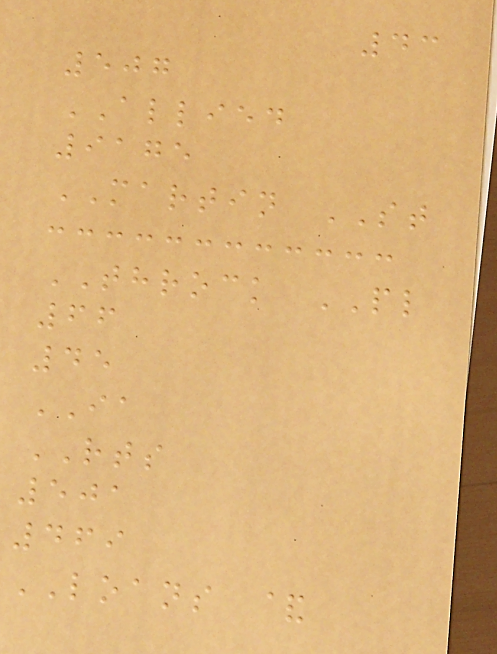43
507
ALLIED
9175
MARTIN ST
THROCK PL
66
45
IA
RTS
501
469
LOANS &
